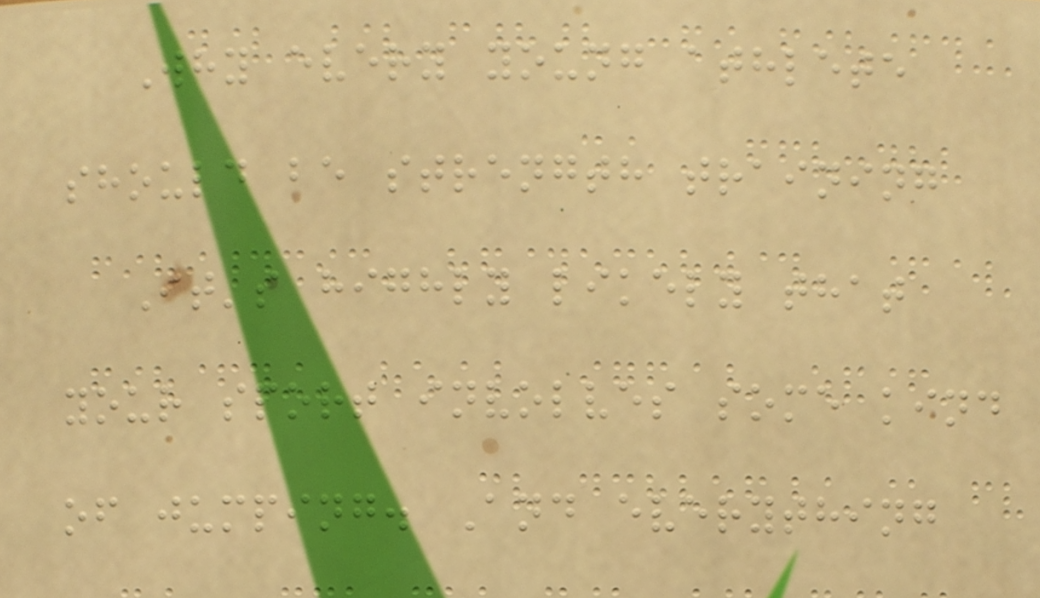Why every young athlete
should be strength training
It's highly likely that
your sport involves some kind
of jumping. And everything
